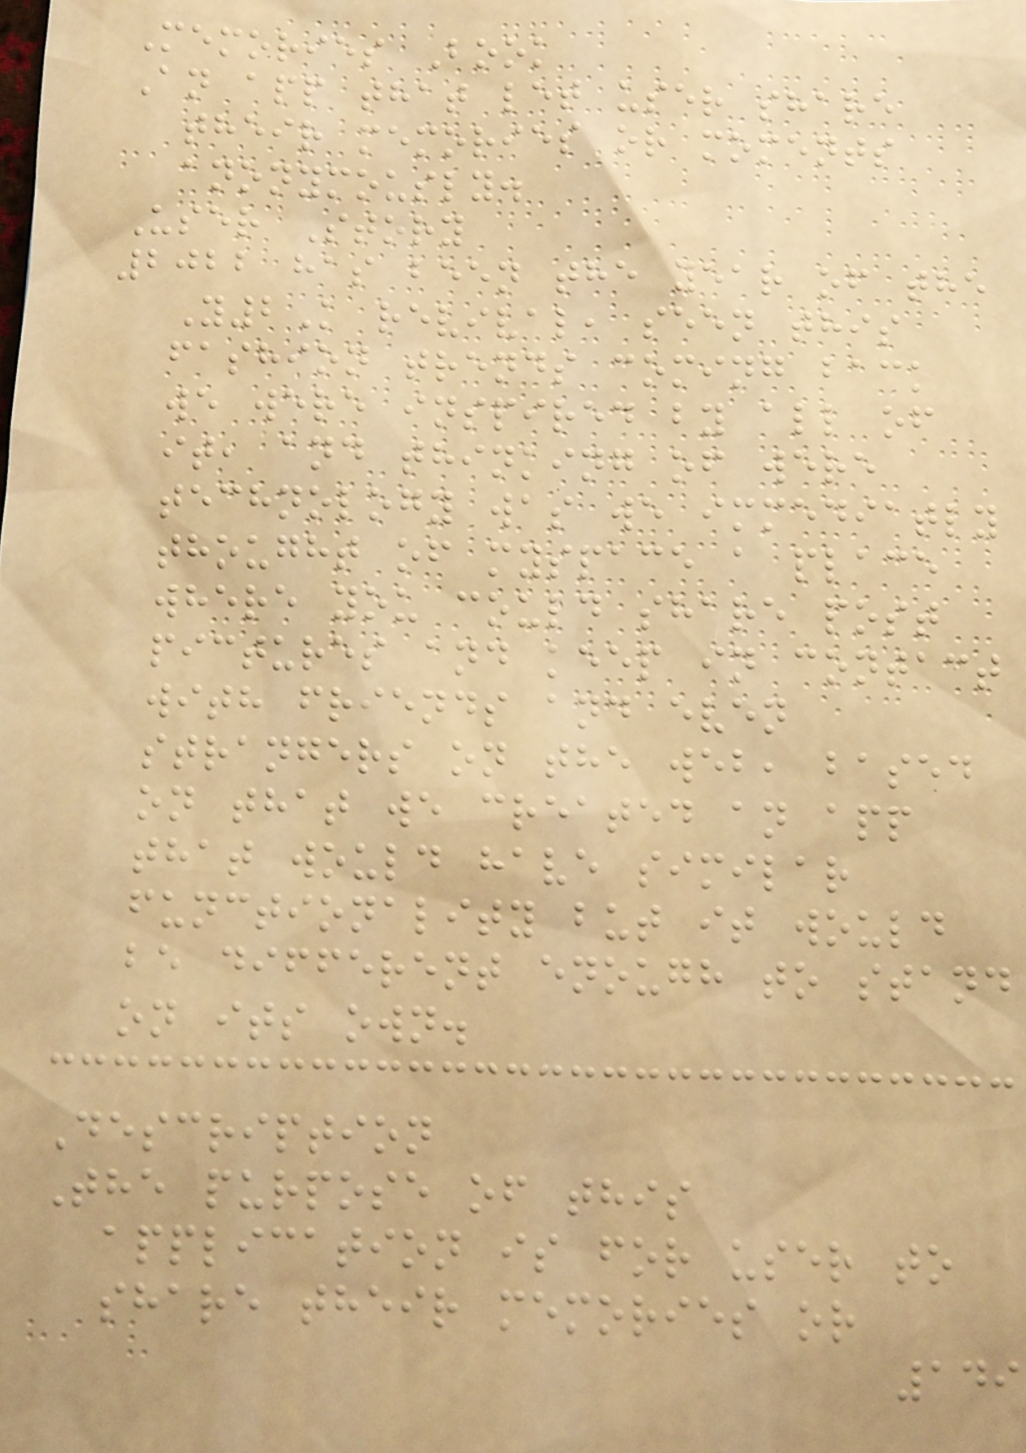Memories Book
An app that let user share
their memories or moments
anonymously.
User Story
2022 has been the year of the
Y2K revival, seen this
fashion trends coming back
we were inspired by all of
it, and thinking of were
technology was we immediatly
thought of myspace a place
where you could share post
pictures and keep in contact
with friends and even
strangers on the web, based
on that we created an app
that would have similar
functionality but it would
be different enough to stand
on its own.
Description
The purpose of this
application is for user to
share their memories or
149
